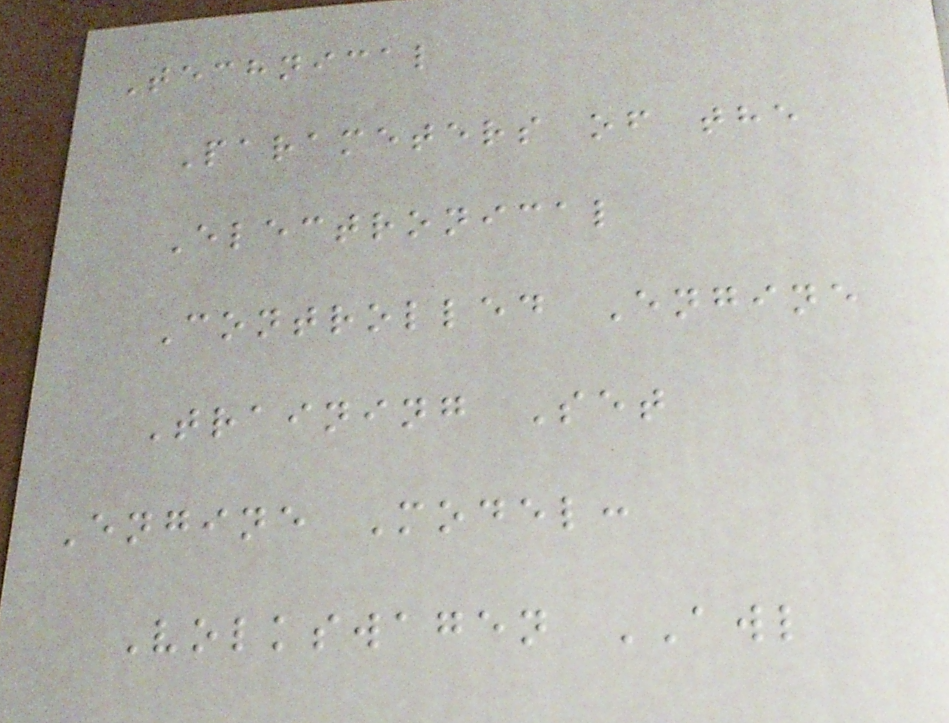Technical
Parameters of the
Electronical
Controlled Engine
Training Set
Engine Model:
Volkswagen AWL
